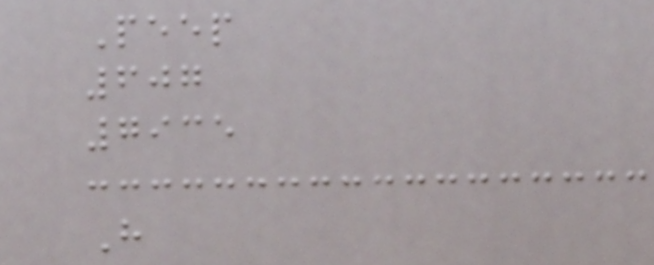Peep
607
7935
H
